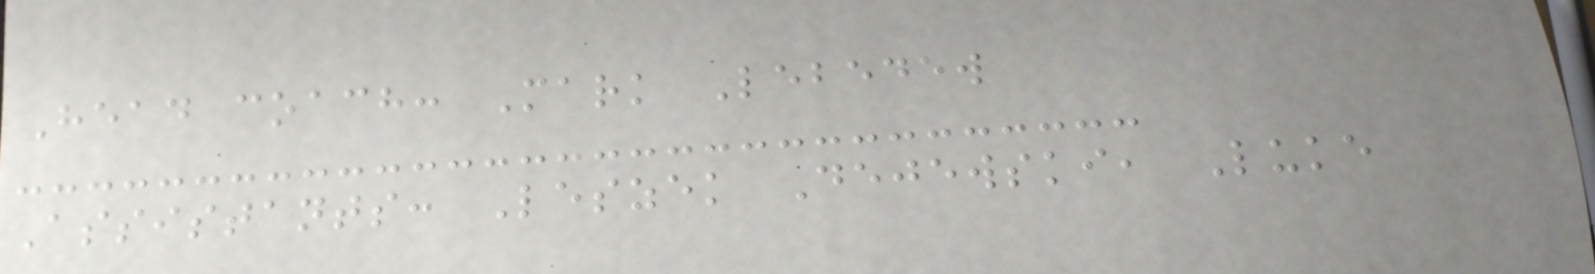Head coach: Mark Lebedew
Assistants: Leszek Dejewski, Luke
